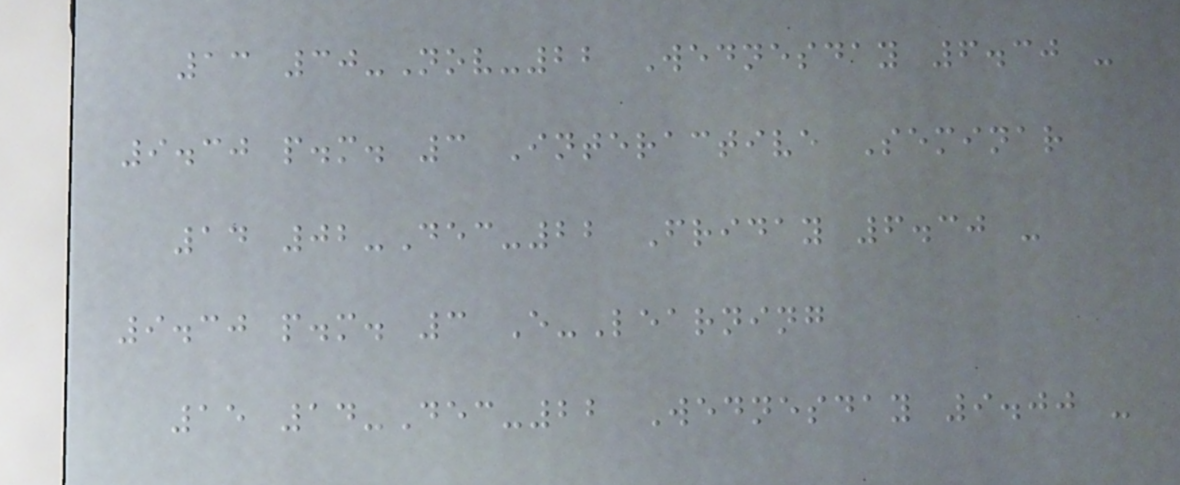13 30-Nov-22 Wednesday 6.30 -
9.30 p.m. 3 Interactive Seminar
14 02-Dec-22 Friday 6.30 -
9.30 p.m. 3 E-Learning
15 14-Dec-22 Wednesday 9.00 -
